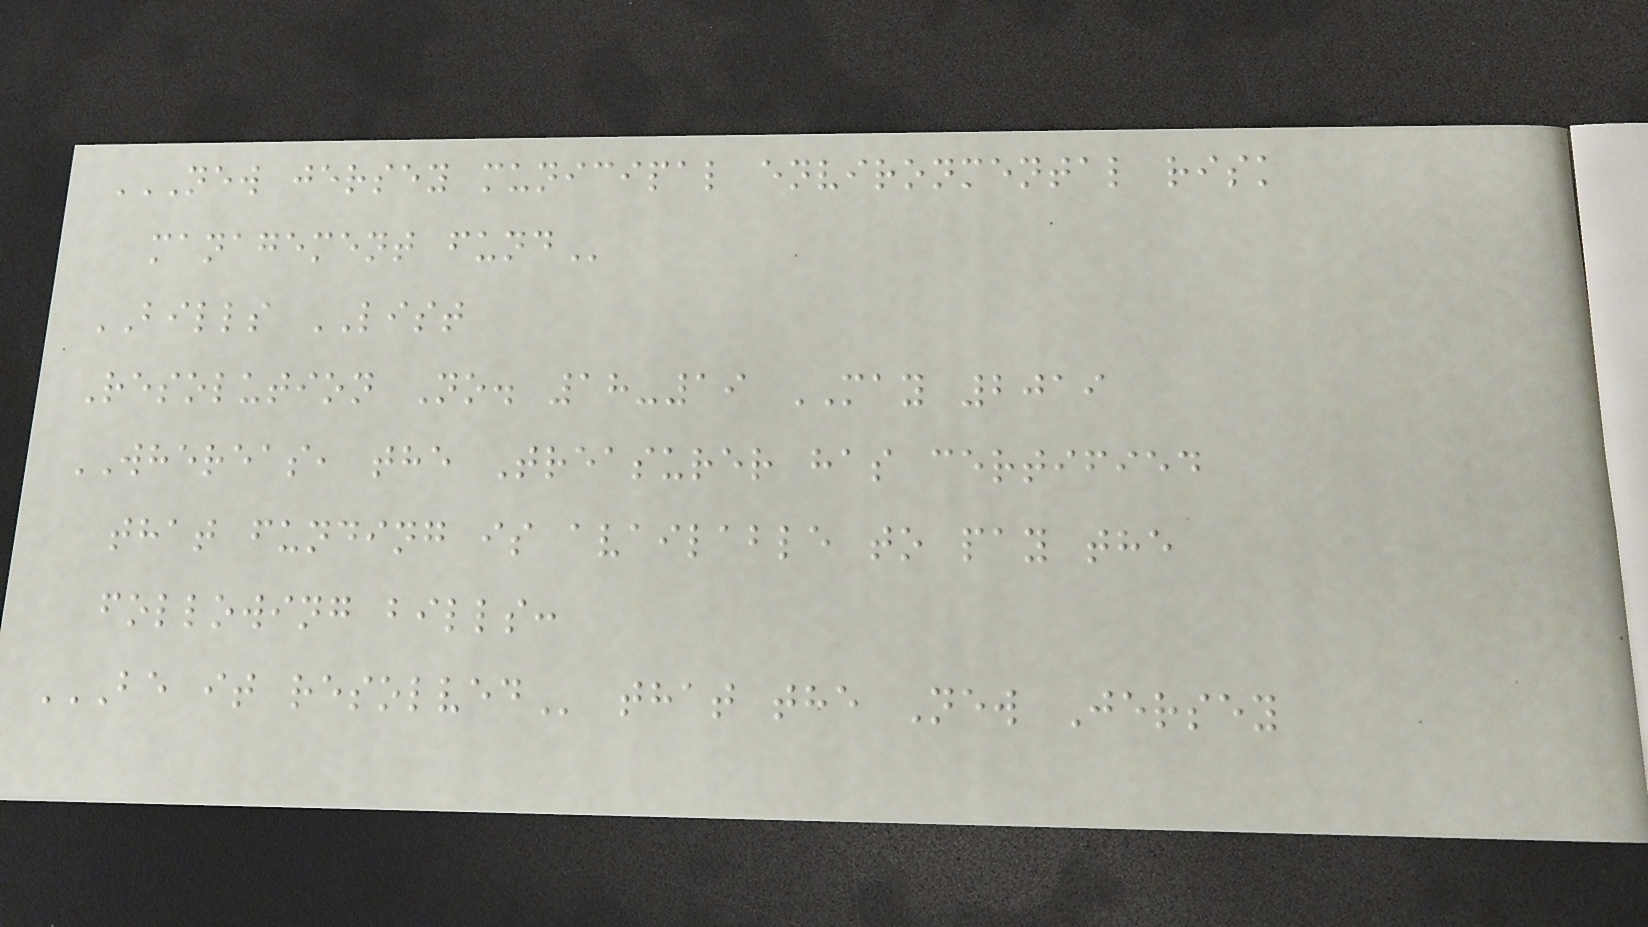NEW JERSEY MUNICIPAL ENVIRONMENTAL RISK
MANAGEMENT FUND
BILLS LIST
Resolution No. 18-19 MAY 2019
WHEREAS, the Treasurer has certified
that funding is available to pay the
following bills:
BE IT RESOLVED that the New Jersey
